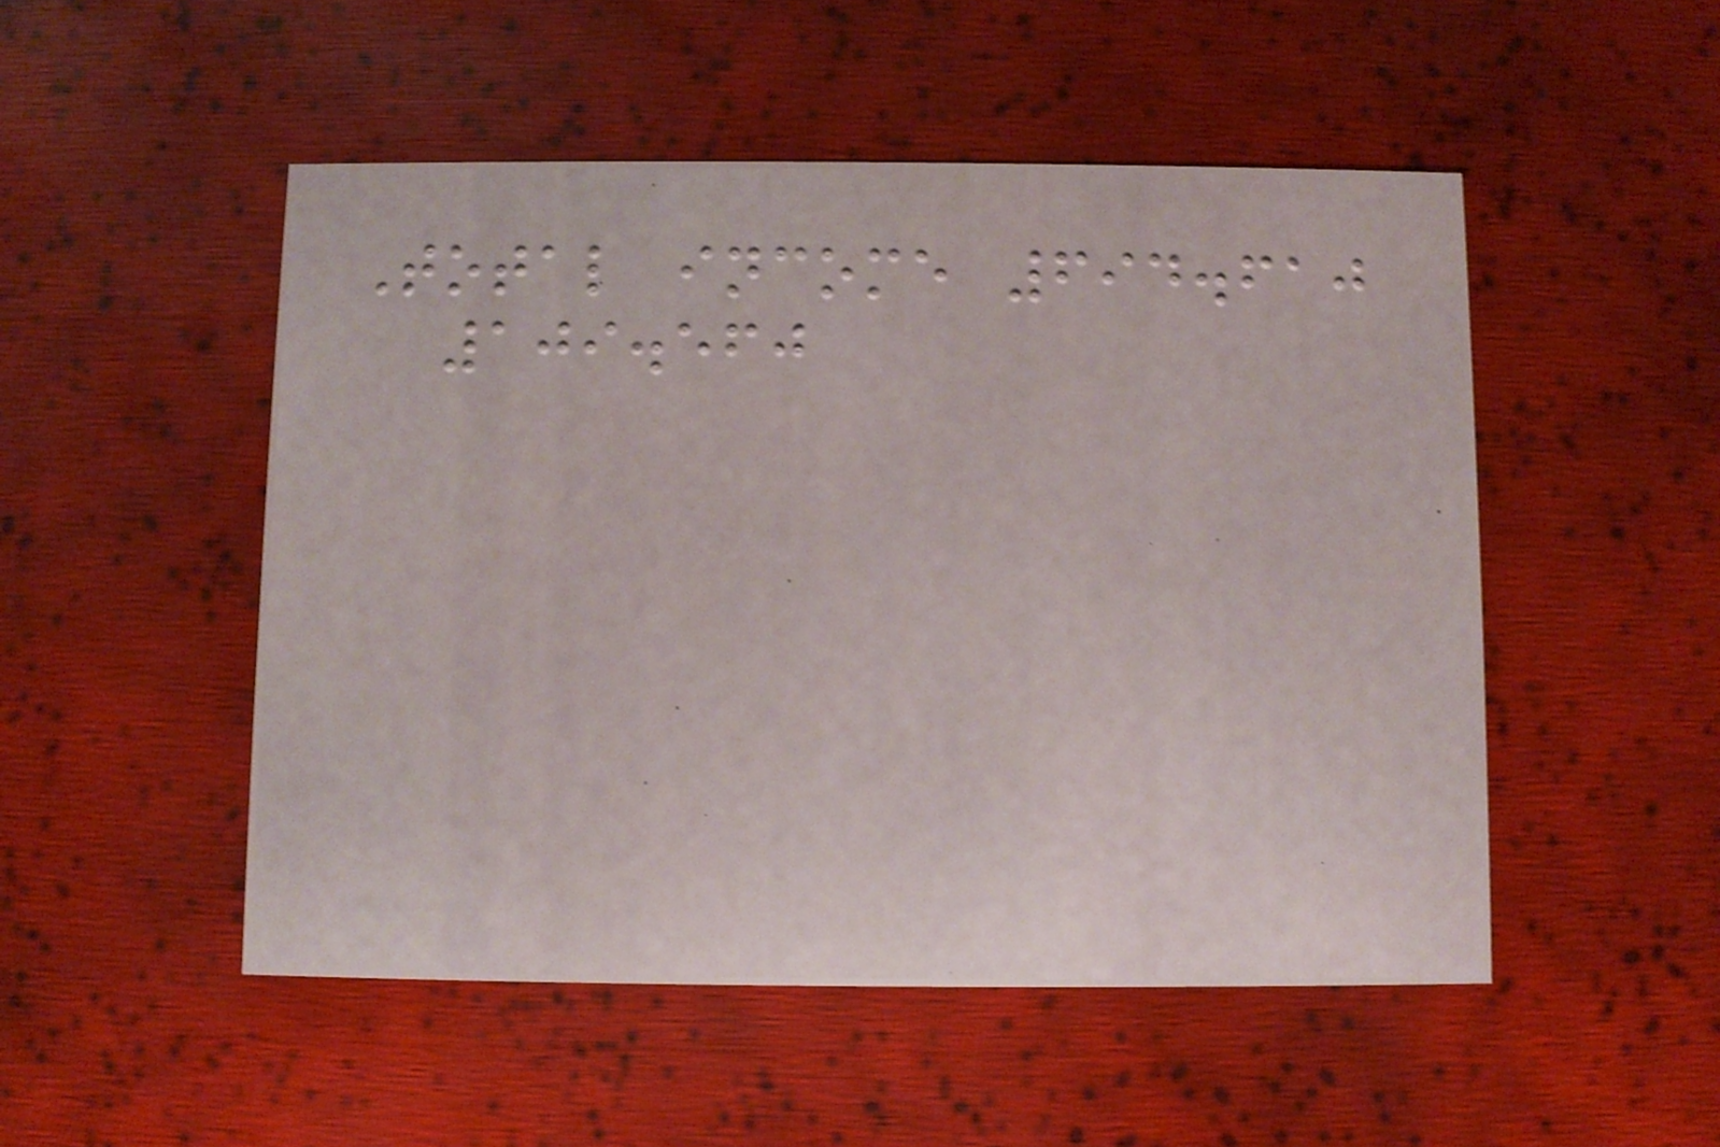Total income 694.610
109.560
